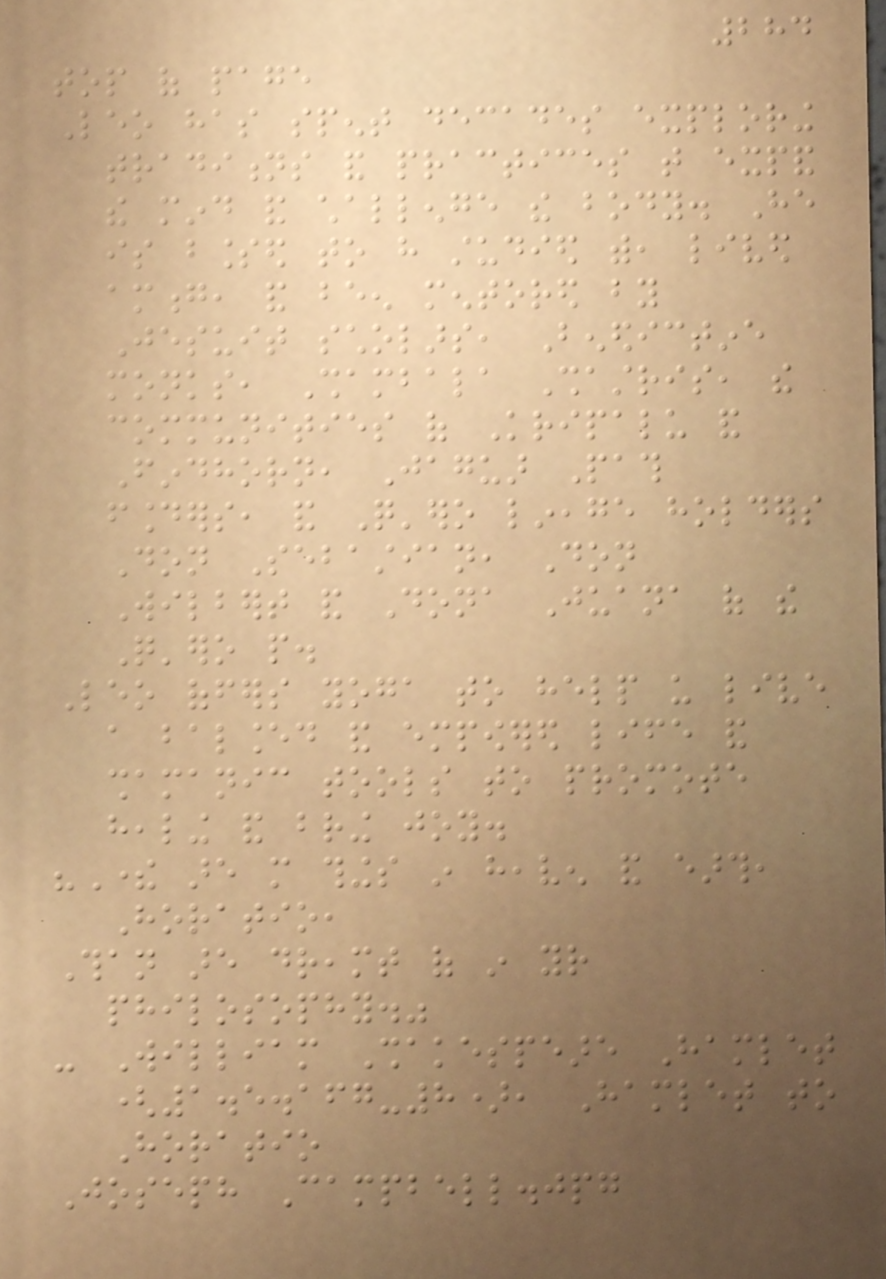284
top of page
Leo has spent decades exploring
traditions and practices that expand
the mind and challenge the body. He
is blessed to have studied with, lived
among, and been mentored by
Jesuit scholars, Benedictine
monks, Shambala Shastris, the
communities of Kripalu and
Findhorn, Jaguar Path
founders, and Q'ero lineage holders
Don Sebastian, Don
Wilbert and Dona Juana of the
Q'ero people.
Leo offers yoga to help us live
a balanced and empowered life and
shamanic tools to promote
healing and bring joy.
"There are more things in heaven and earth,
Horatio,
Than are dreamt of in your
philosophy."
- William Shakespeare Hamlet
(1.5.167-8), Hamlet to
Horatio
Joseph Campbell.jpg
